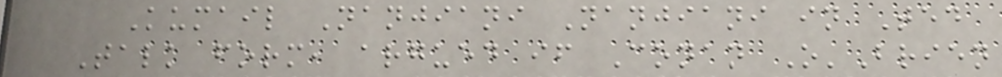Kumail Nanjiani Nanjiani in Ted
Talk form, argued if Conan O'Brien
